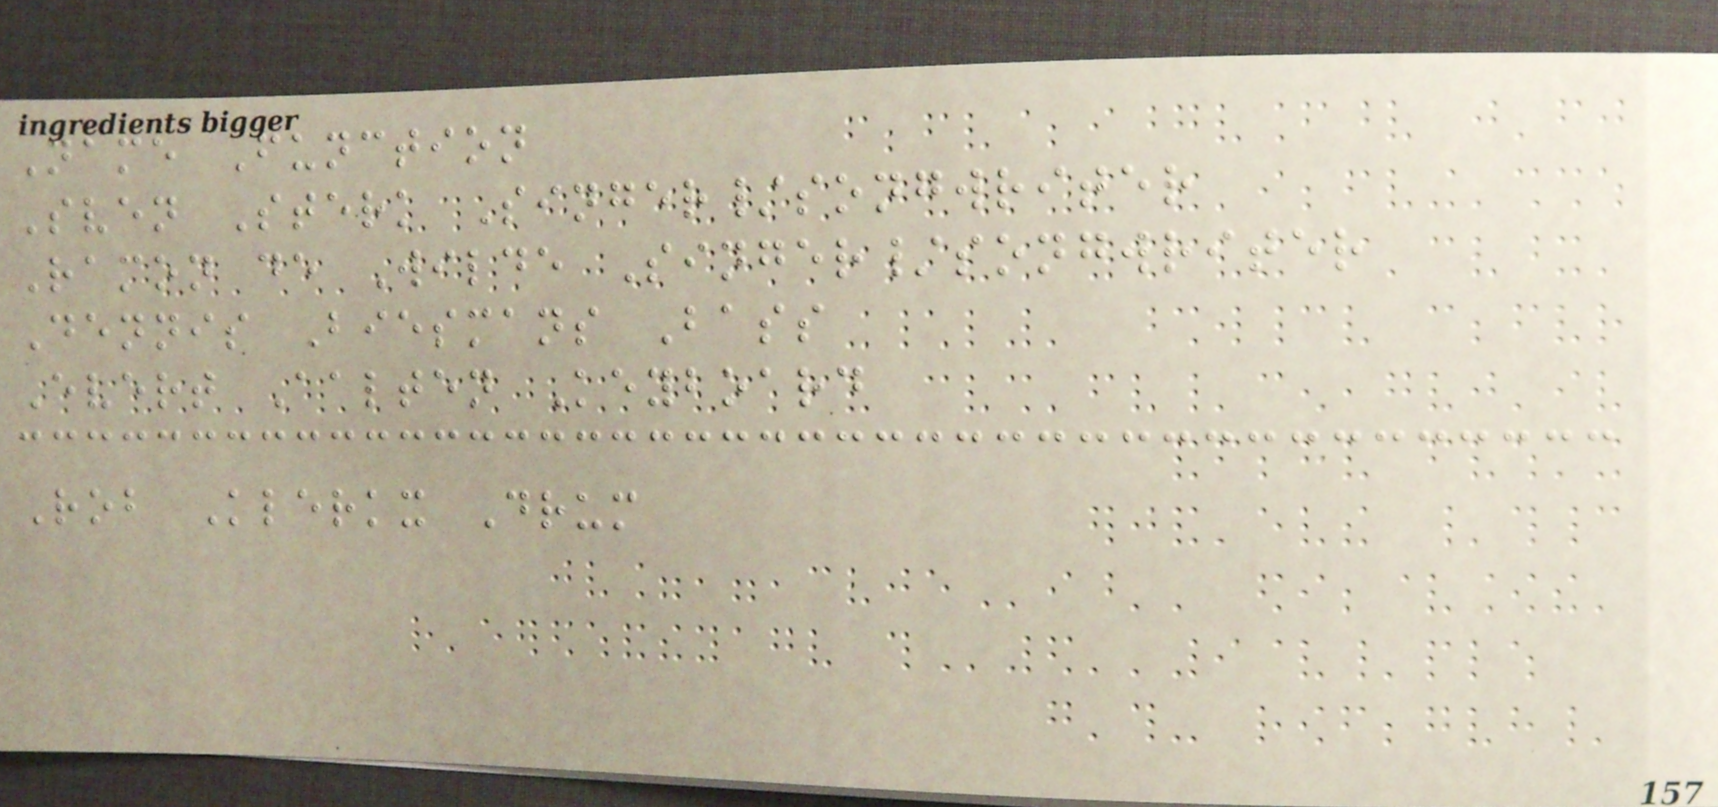Name Function
Sven Sterk Singer/songwriter
Ramon de Wilde Singer/songwriter
Dennis Biesmans Bass
Evert Aalten Keyboard
Rob Klerkx Drum
